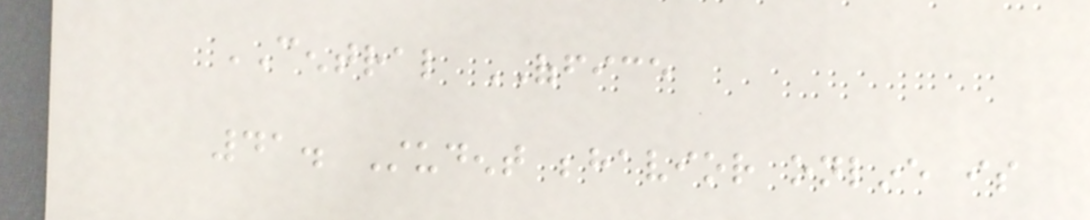CENTRAL OFFICE
41. Student behavior online is
